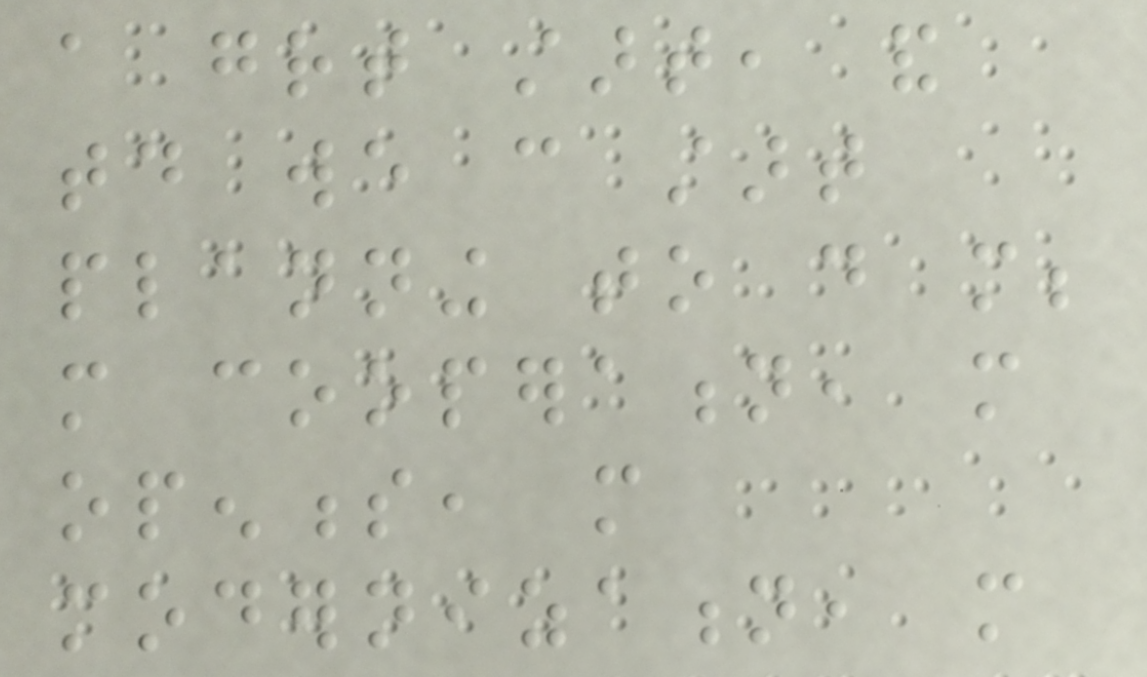a great start, and
today we can start
planning to do more;
more cooperation, more
openness, more
modernization, more
